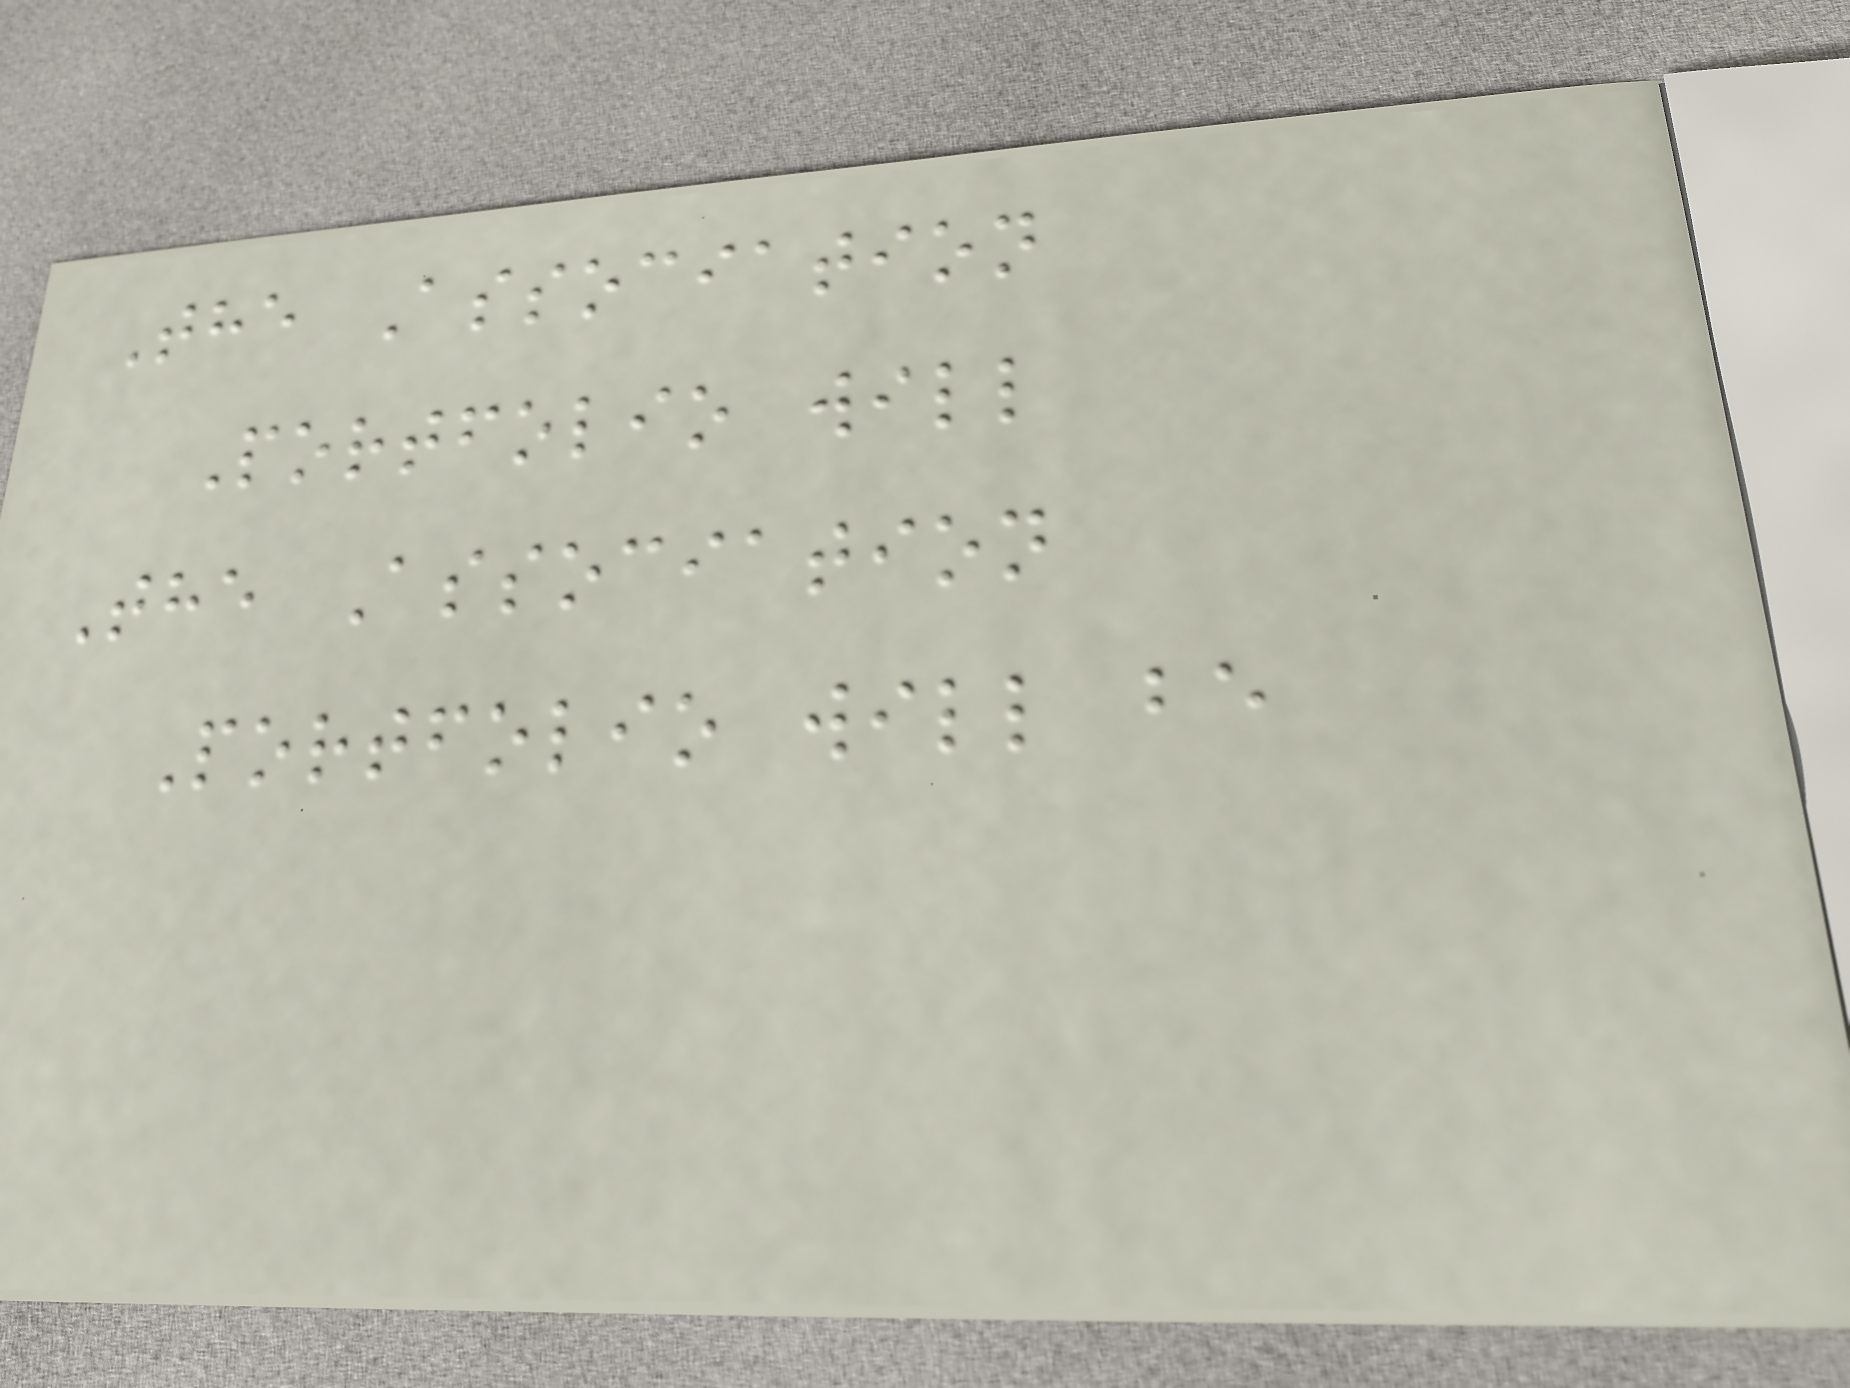The Association
Portfolio will
The Association
Portfolio will be
